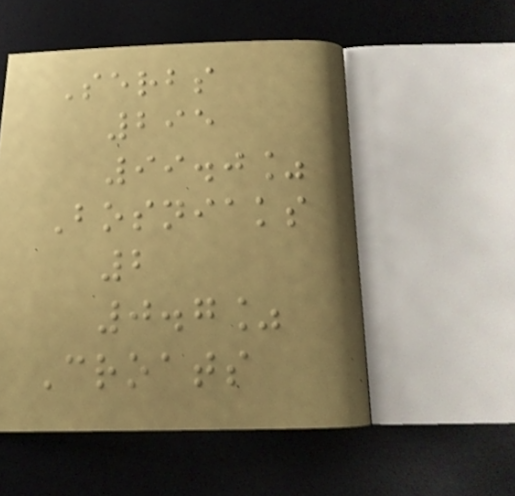Serbs
295
99.0%
Bosniaks
2
0.7%
Croats
